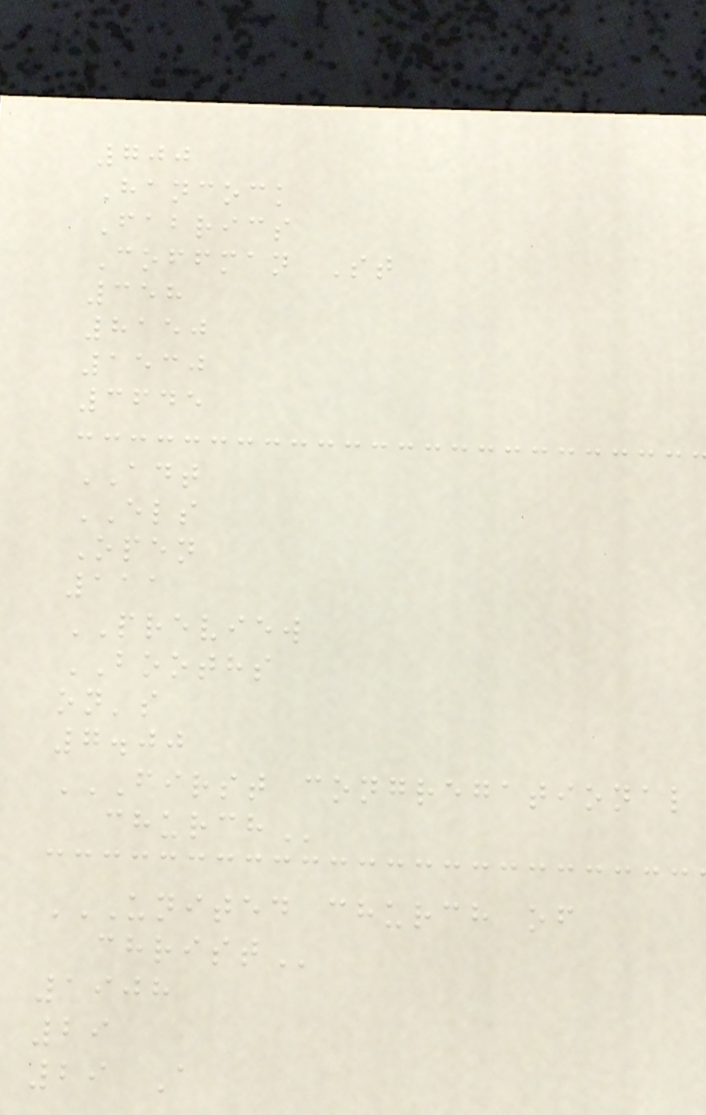700
Hancock
Fabrics
Coffman St
358
8150
1530
3645
ADT
ELS
Open
111
PREVIEW
BOOTHS
on's
7.00
FIRST CONGREGATIONAL
CHURCH
UNITED CHURCH OF
CHRIST
1908
29
29 A
